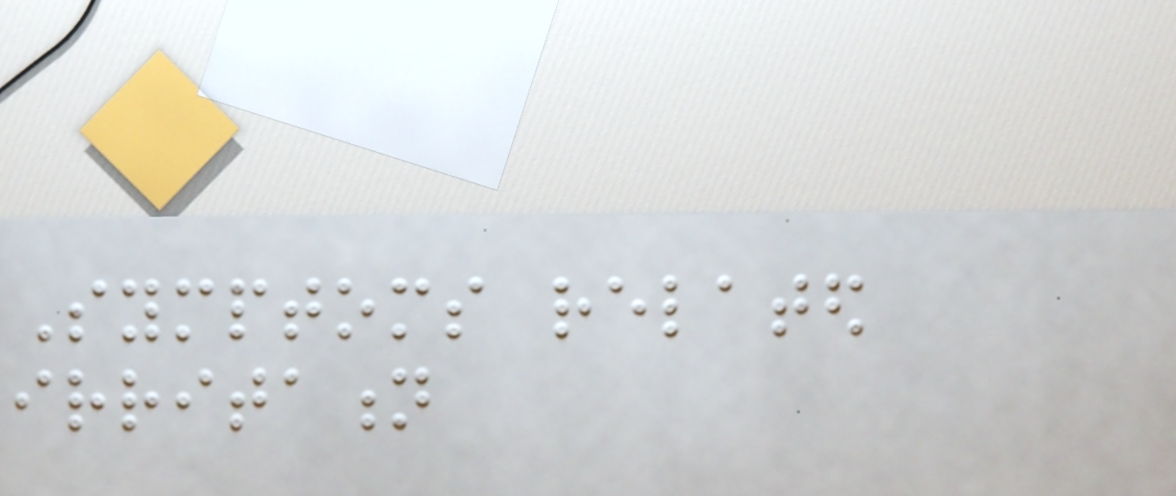Symptoms related
irritation
